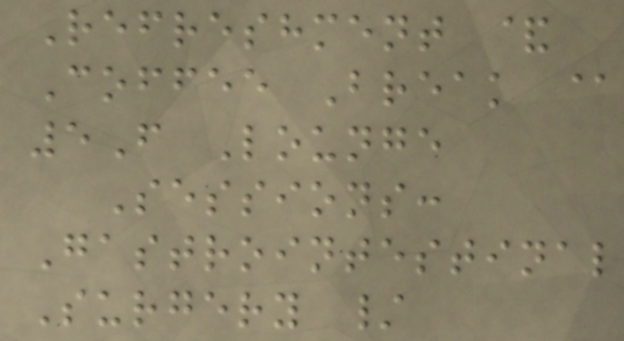Refreshment &
Coffee Break @
5F Lounge
Sessions:
Gastrointestinal
Surgery /
